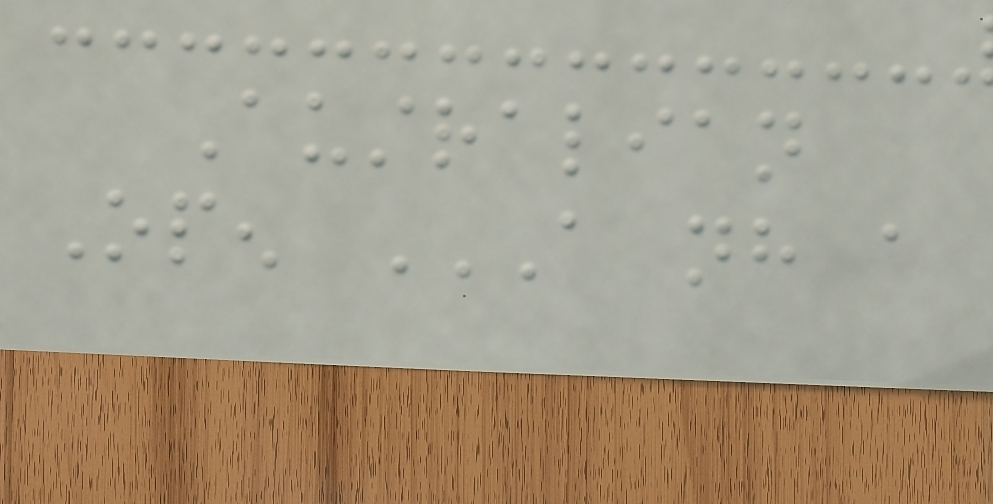Australian
Open A NH A
